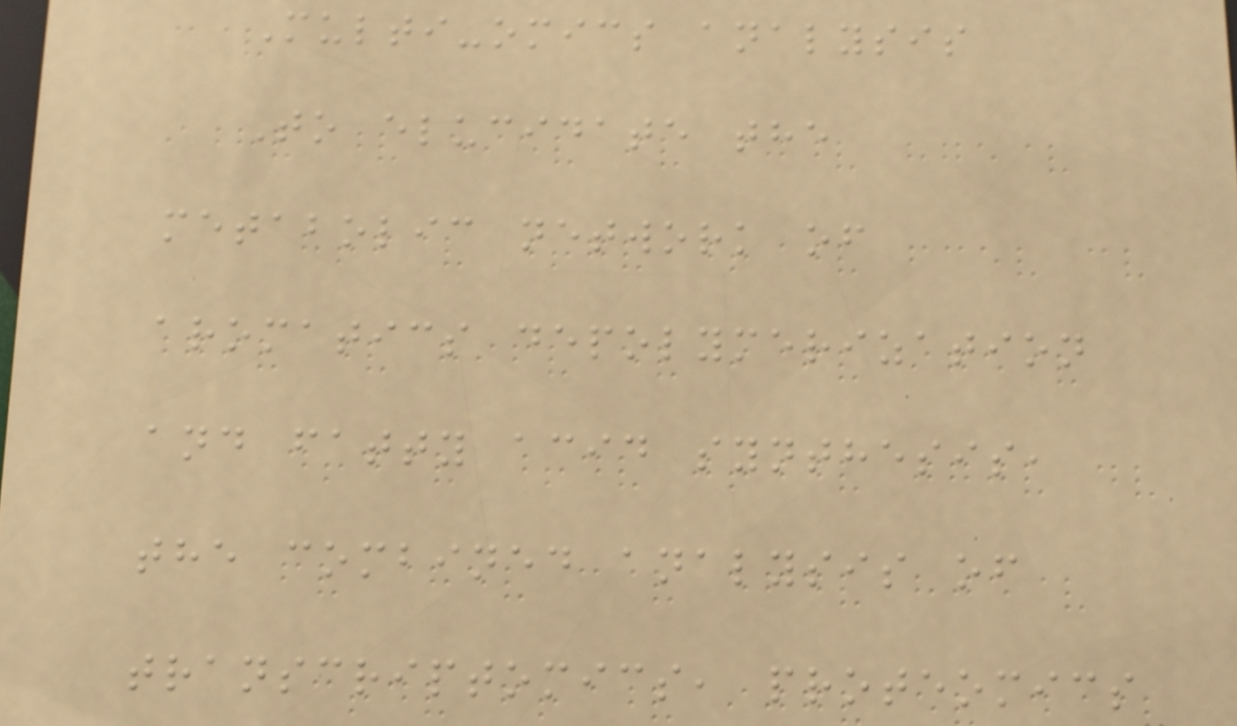Multi-omics analysis
To elucidate the
metabolic network of
aromatics depolymerization
and fatty acid synthesis,
the combined analysis of
transcriptomics, proteomics
